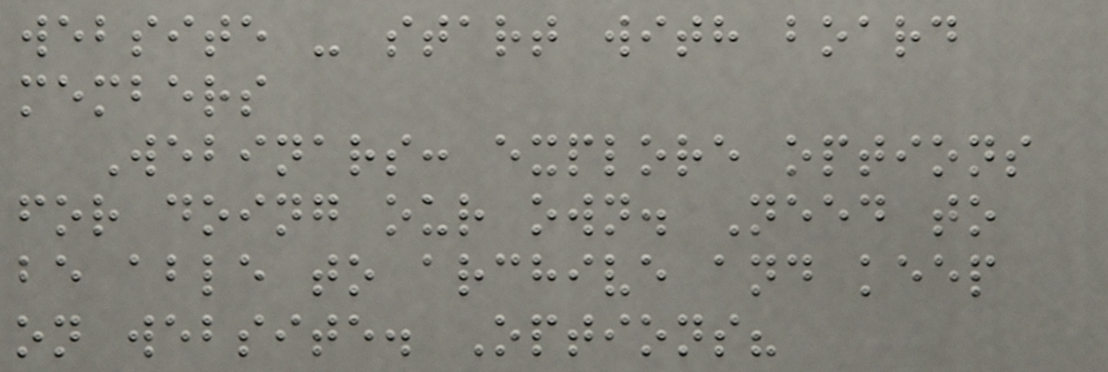website - start with board
members
Webinars: explore options
for doing our own. Need to
be able to archive and keep
on website. Options?
